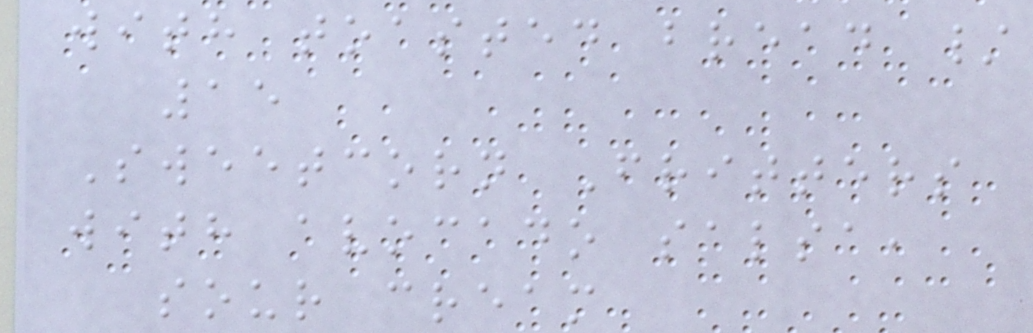with toasted bread /
15
Sweetcorn Fritters
with avocado salsa,
sour cream
